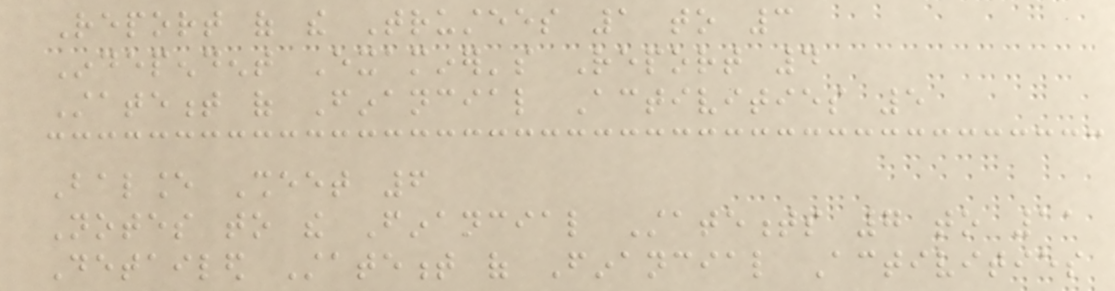Report of the Trustees 1 to 3
Independent Examiner's Report 4
Statement of Financial Activities 5
Balance Sheet 6
Notes to the Financial Statements 7 to 11
Detailed Statement of Financial Activities
